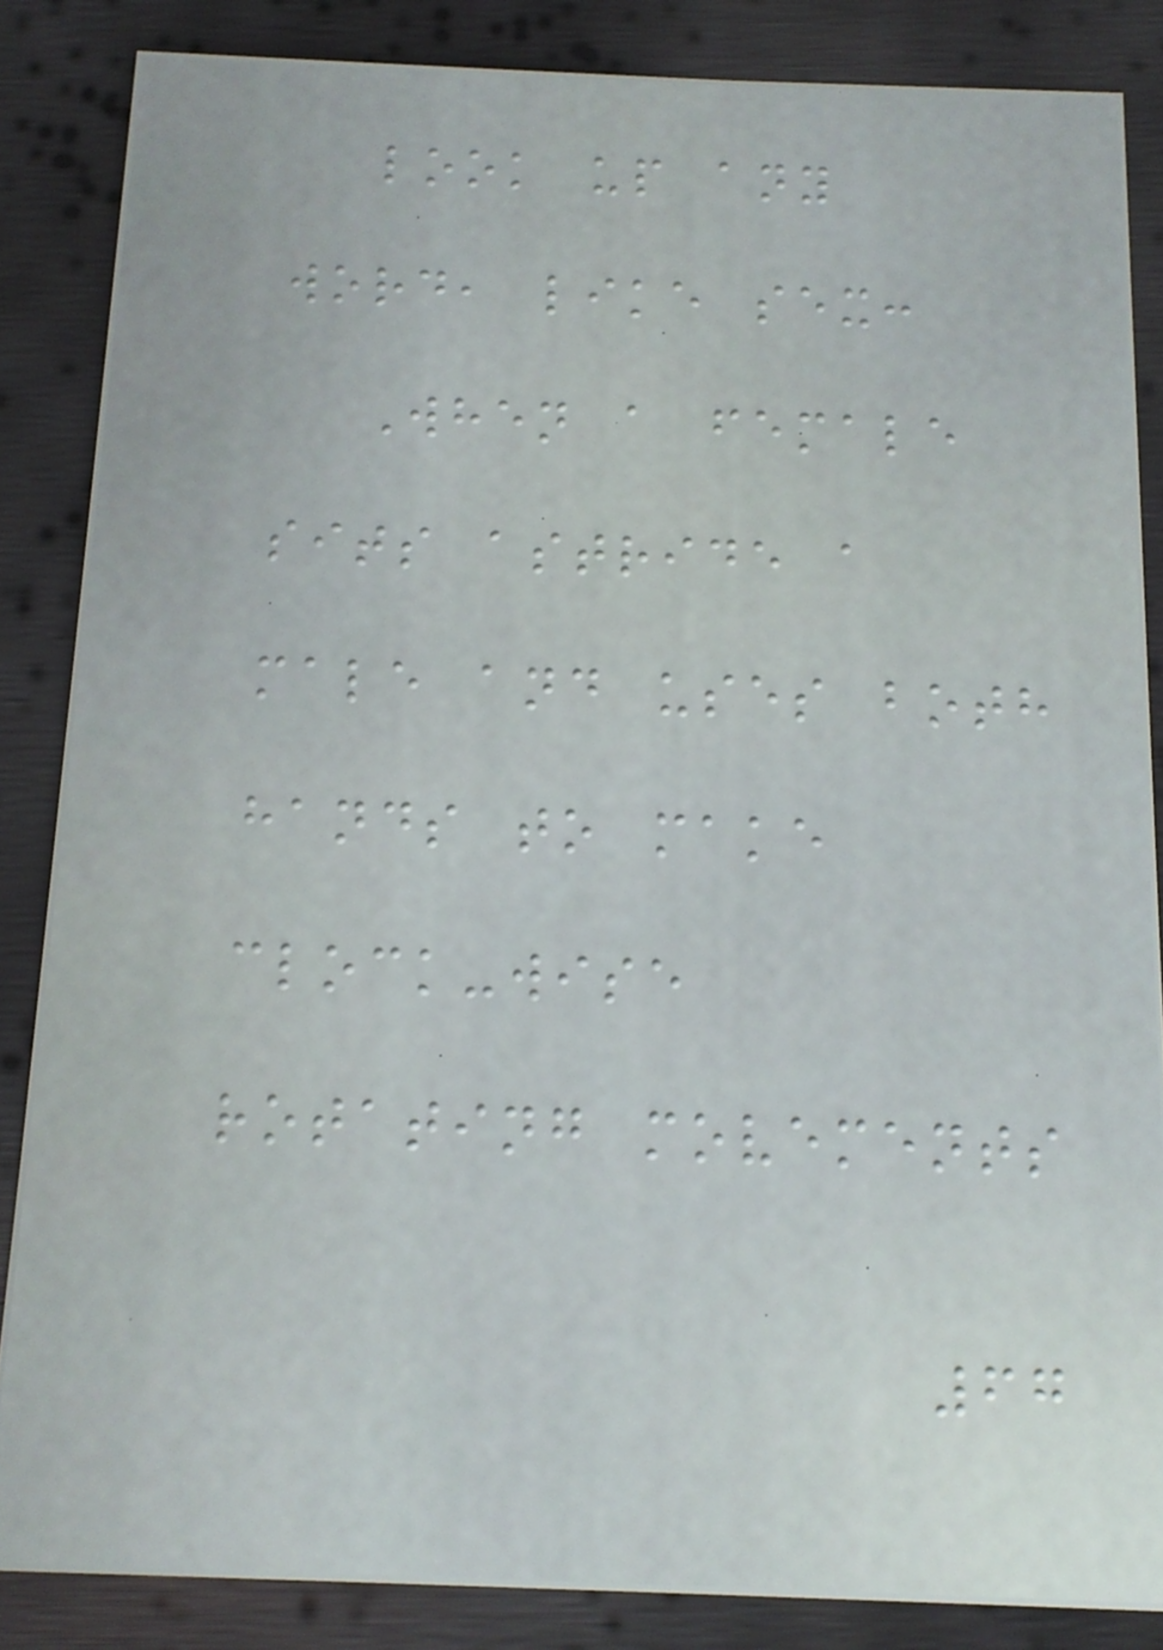look up any
word, like sex:
When a female
sits astride a
male and uses both
hands to make
clock-wise
rotating movements
67
